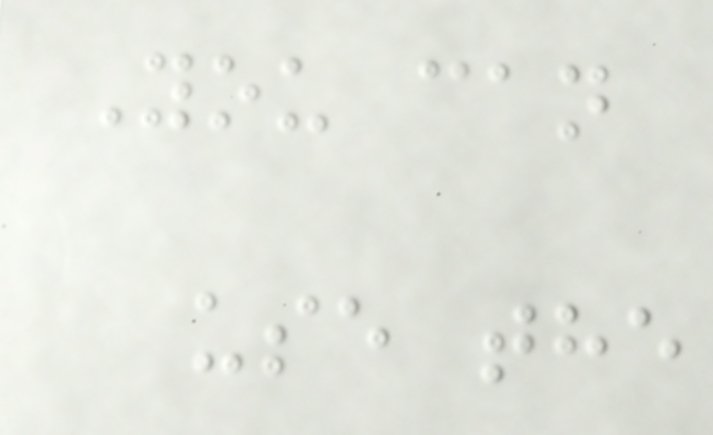You can
use the
